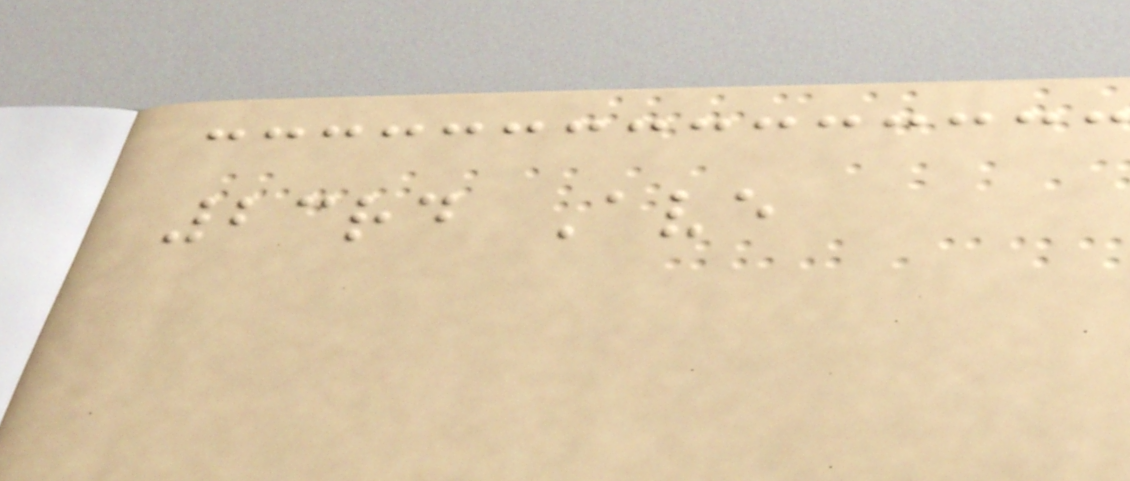23rd Ave
